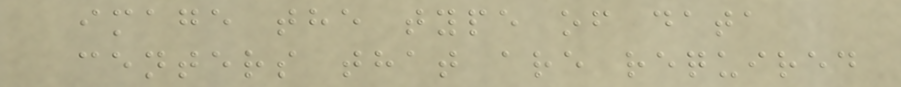image the type of data
centers that are required
